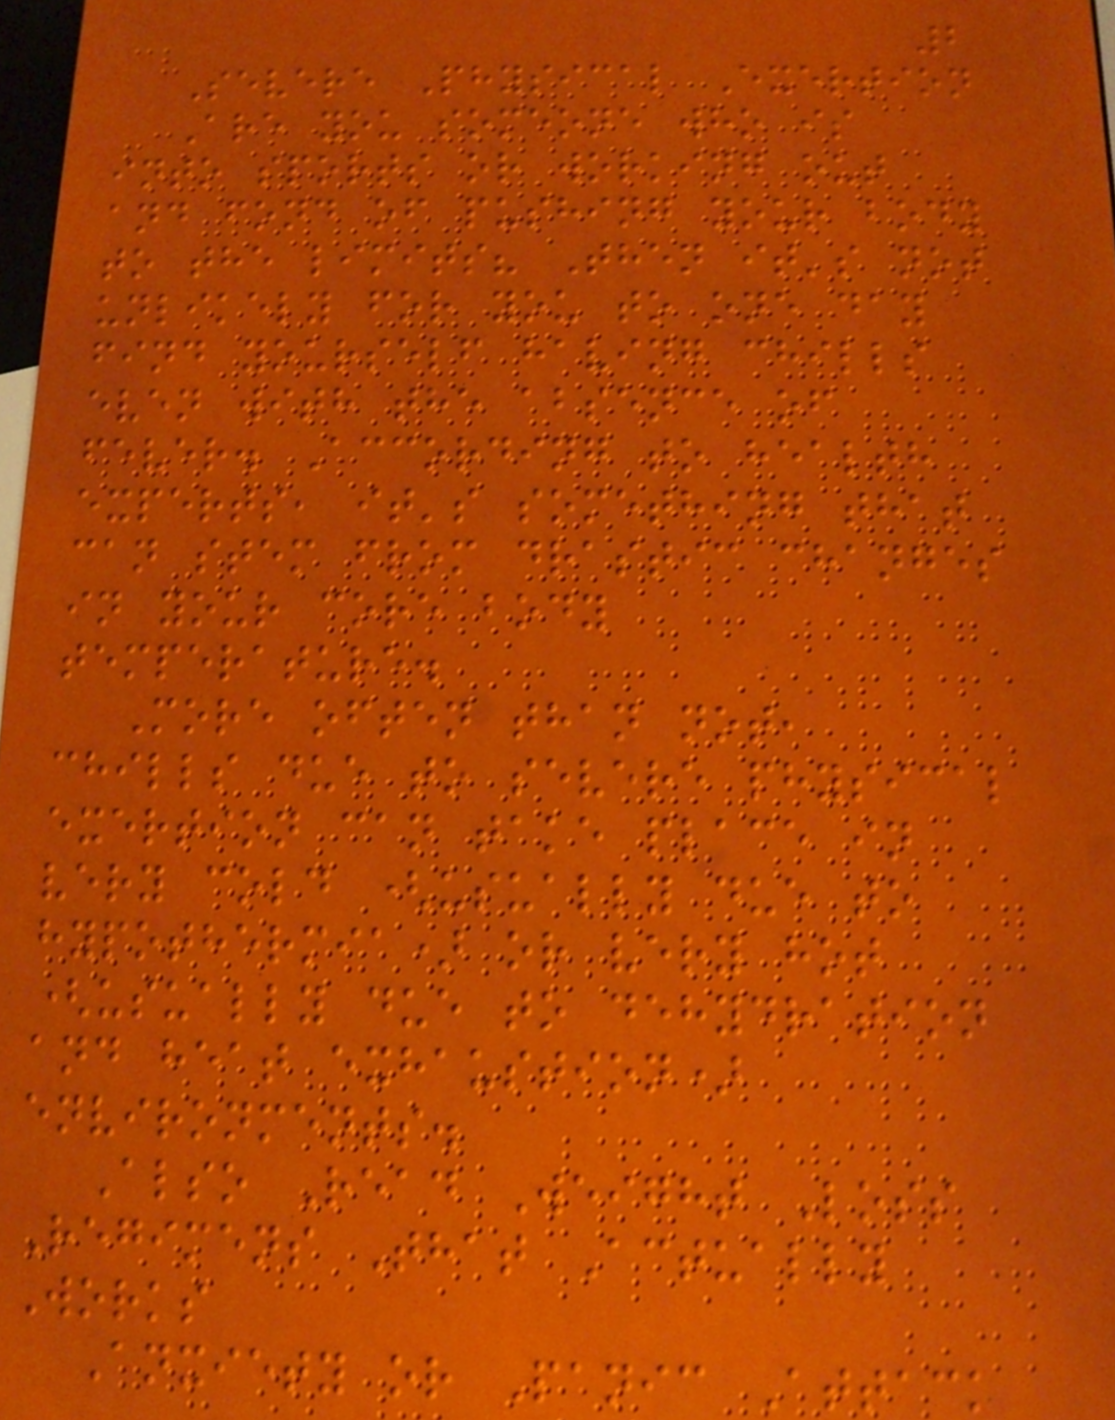2
Severe Physical Exertion
Are you someone who is
into sports or working out
and fond of pushing your body
to the limits? Then it's not
unlikely for you to one day
find yourself having chills
even with the absence of
fever. According to health
experts, it's something that
can stem from drastic changes
in your core body
temperature.
More often than not,
chills due to severe physical
exertion can take place in
very cold (usually due to
hypothermia) or very hot
(usually due to dehydration
and heat exhaustion)
environments.
Also Read Weight Loss
Regimens That Actually
Works
Anxiety or Panic Attack
